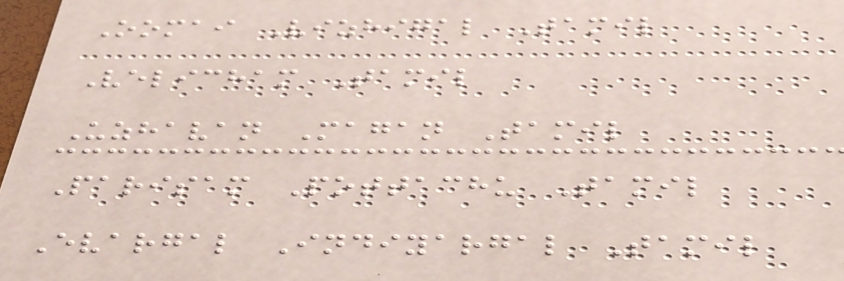Oomai Vizhigal Tamil
Velicham Tamil
Uzhavan Magan Tamil
Parisam Pottachu Tamil
Evargal Indiyargal Tamil
